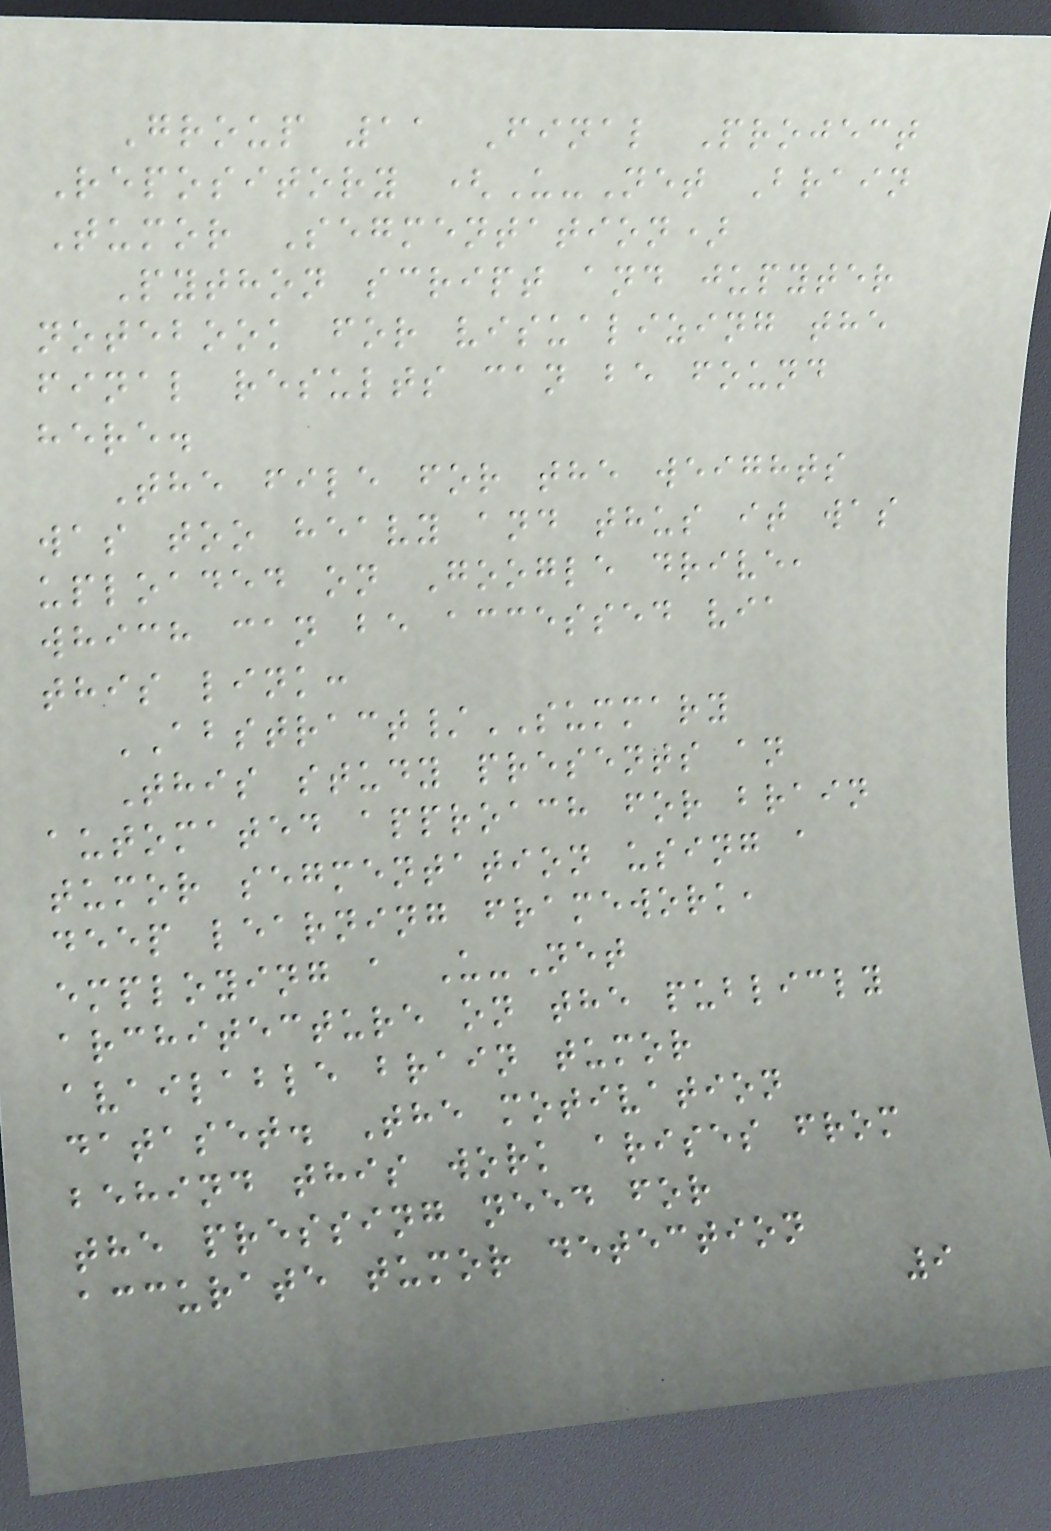Group 11 Final Project
Repository (U-Net Brain
Tumor Segmentation)
Python script and jupyter
notebook for visualizing the
final results can be found
here.
The file for the weights
was too heavy and thus it was
uploaded on Google drive,
which can be accessed via
this link:
ABSTRACT/SUMMARY
This study presents an
automated approach for brain
tumor segmentation using a
deep learning framework,
employing a U-Net
architecture on the publicly
available brain tumor
dataset. The motivation
behind this work arises from
the pressing need for
accurate tumor detection
9
